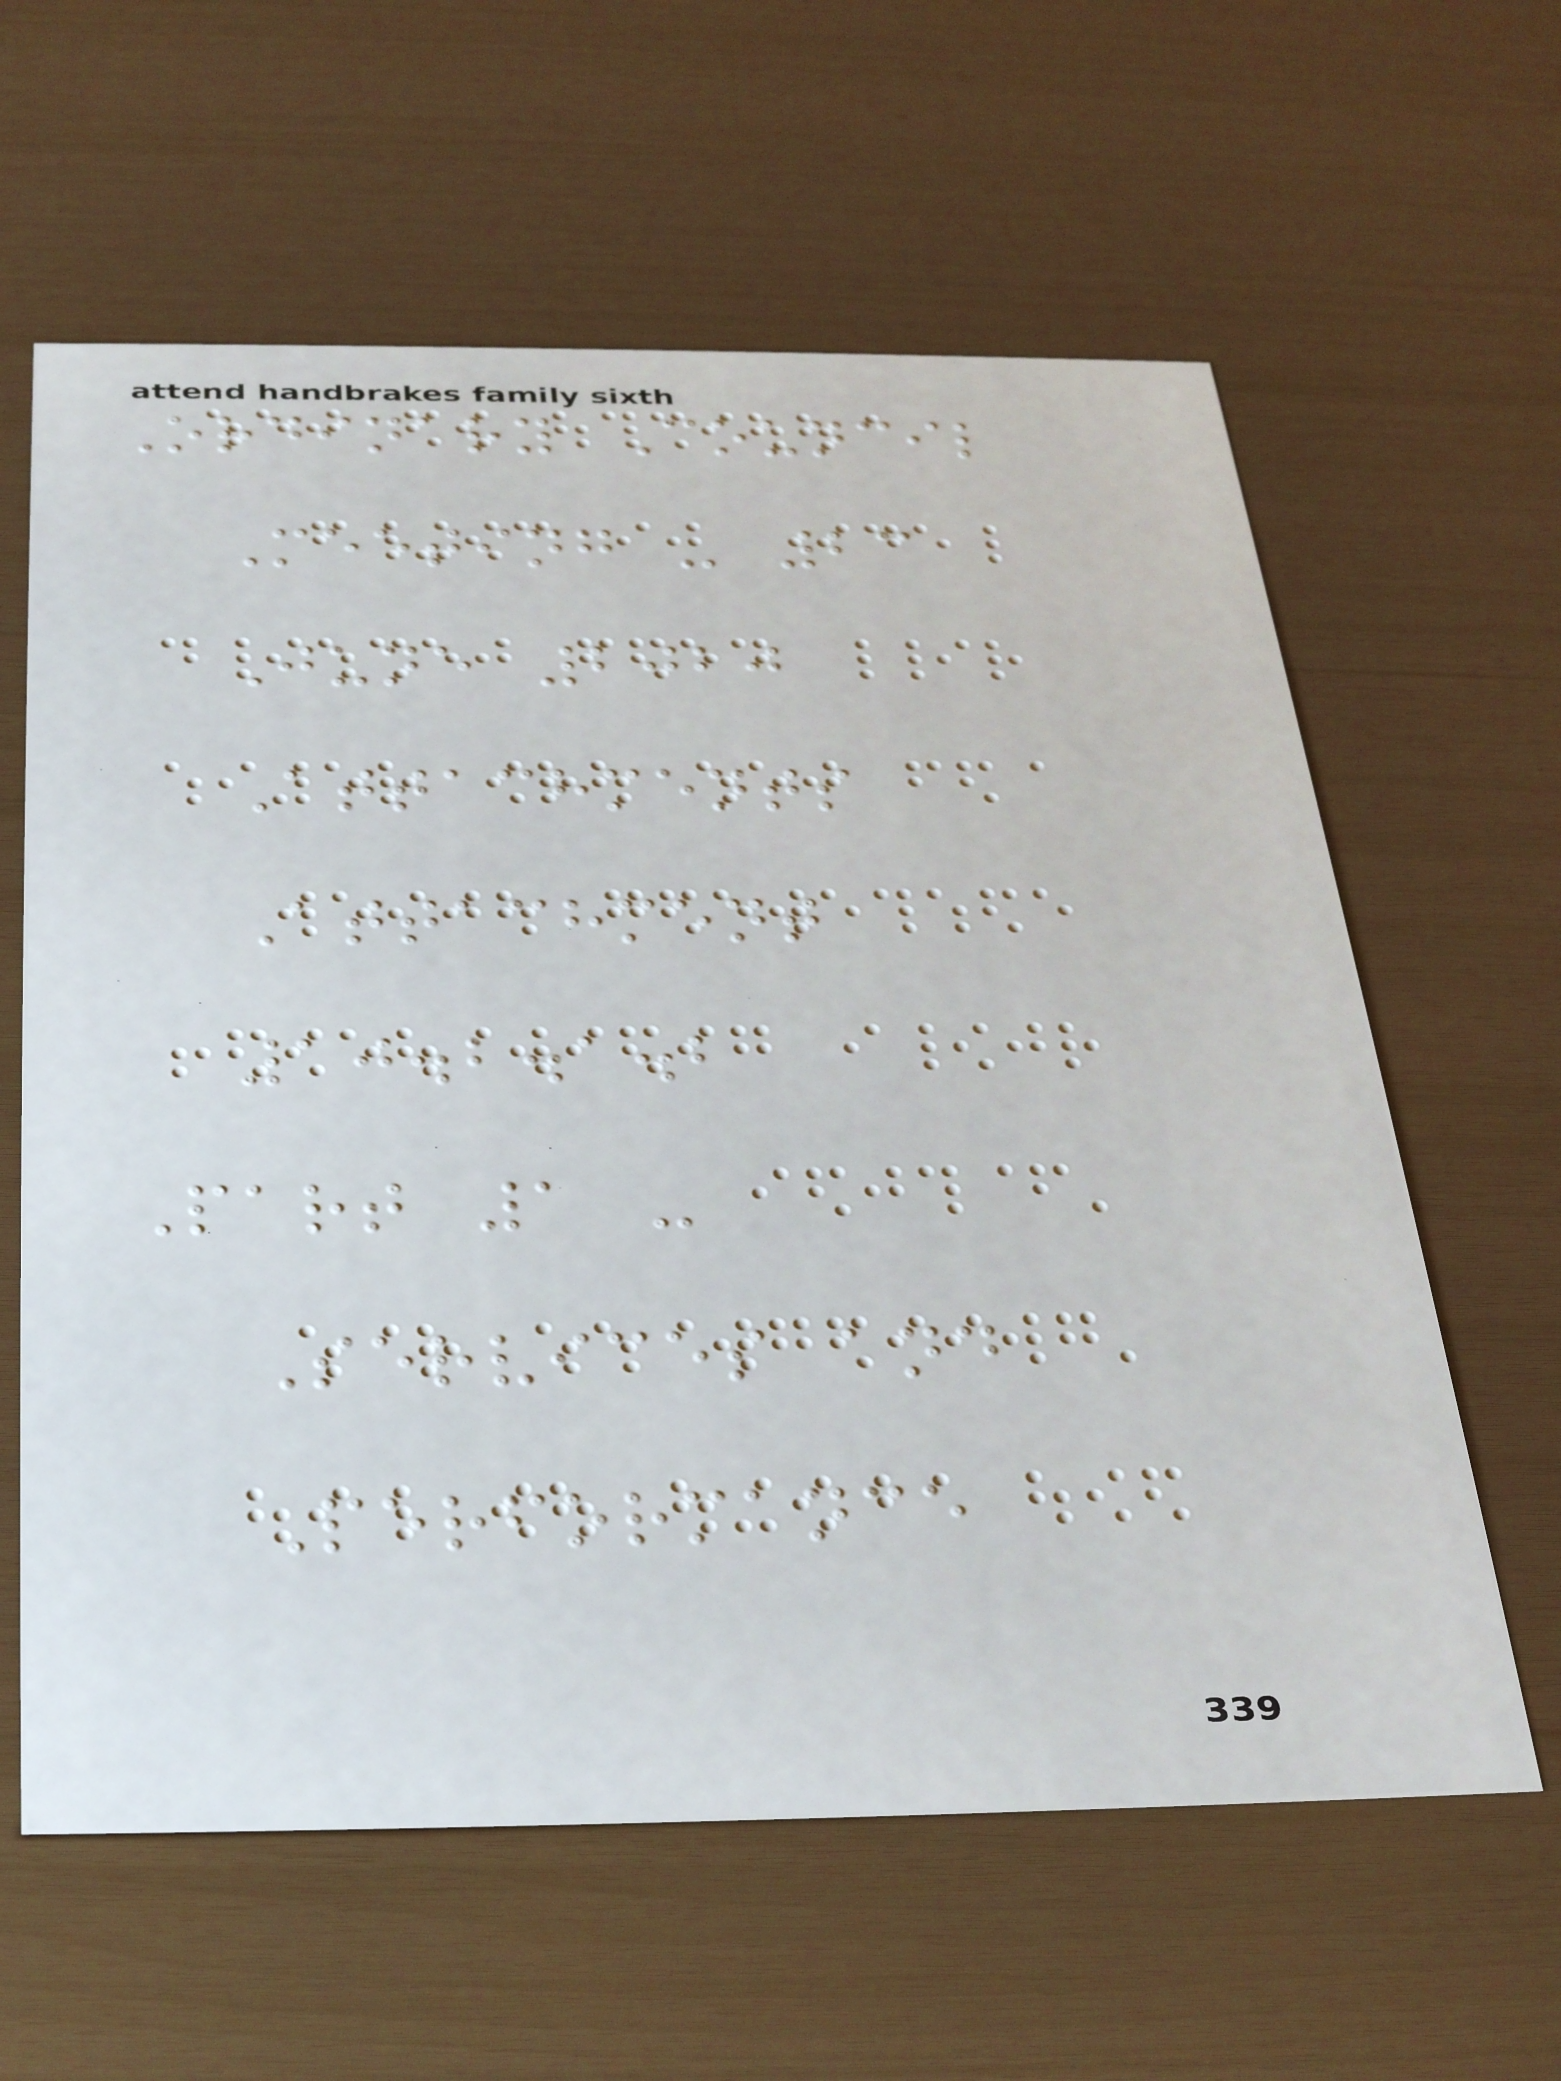Ordinary Council
Meeting - 23
June 2020
Attachments
Attachment
10.2.1.2
Part 1 -
Services and
Performance
